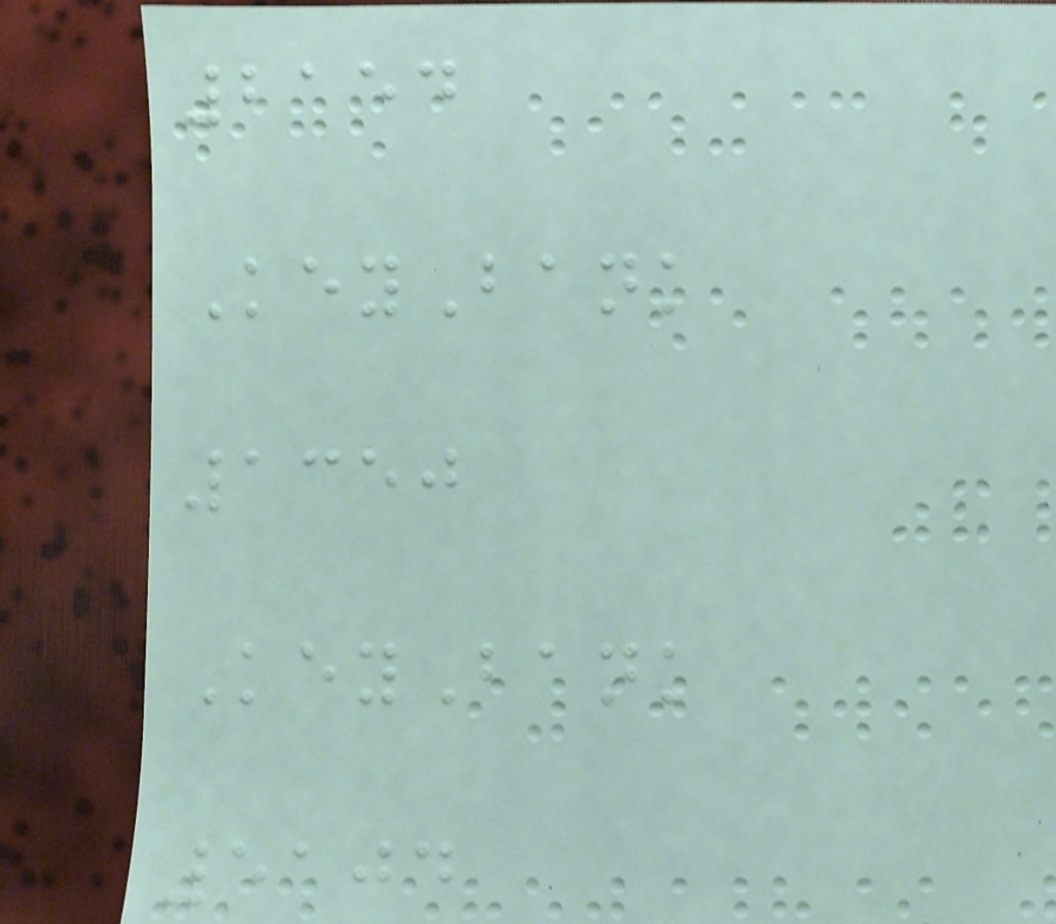2154
KeyBank
1350
KeyBank
5104
